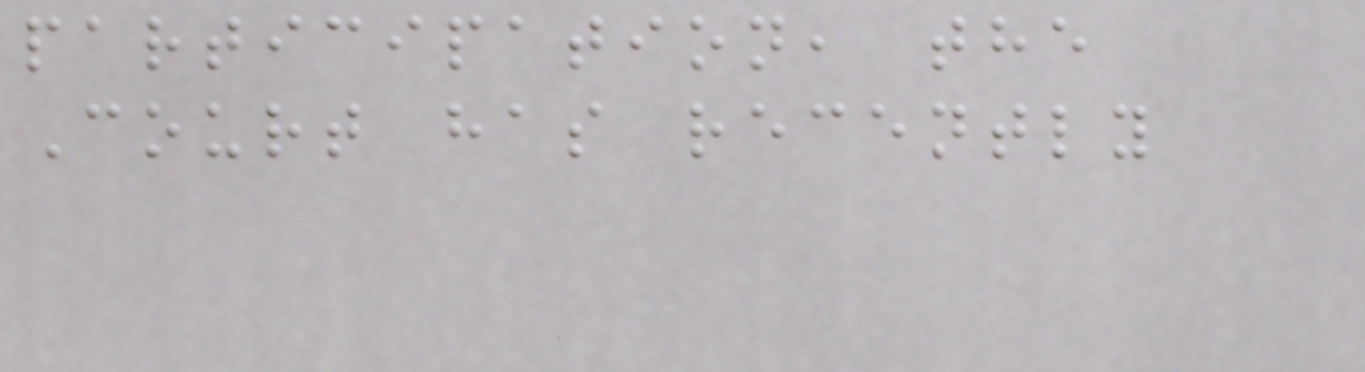participation, the
Court has recently
